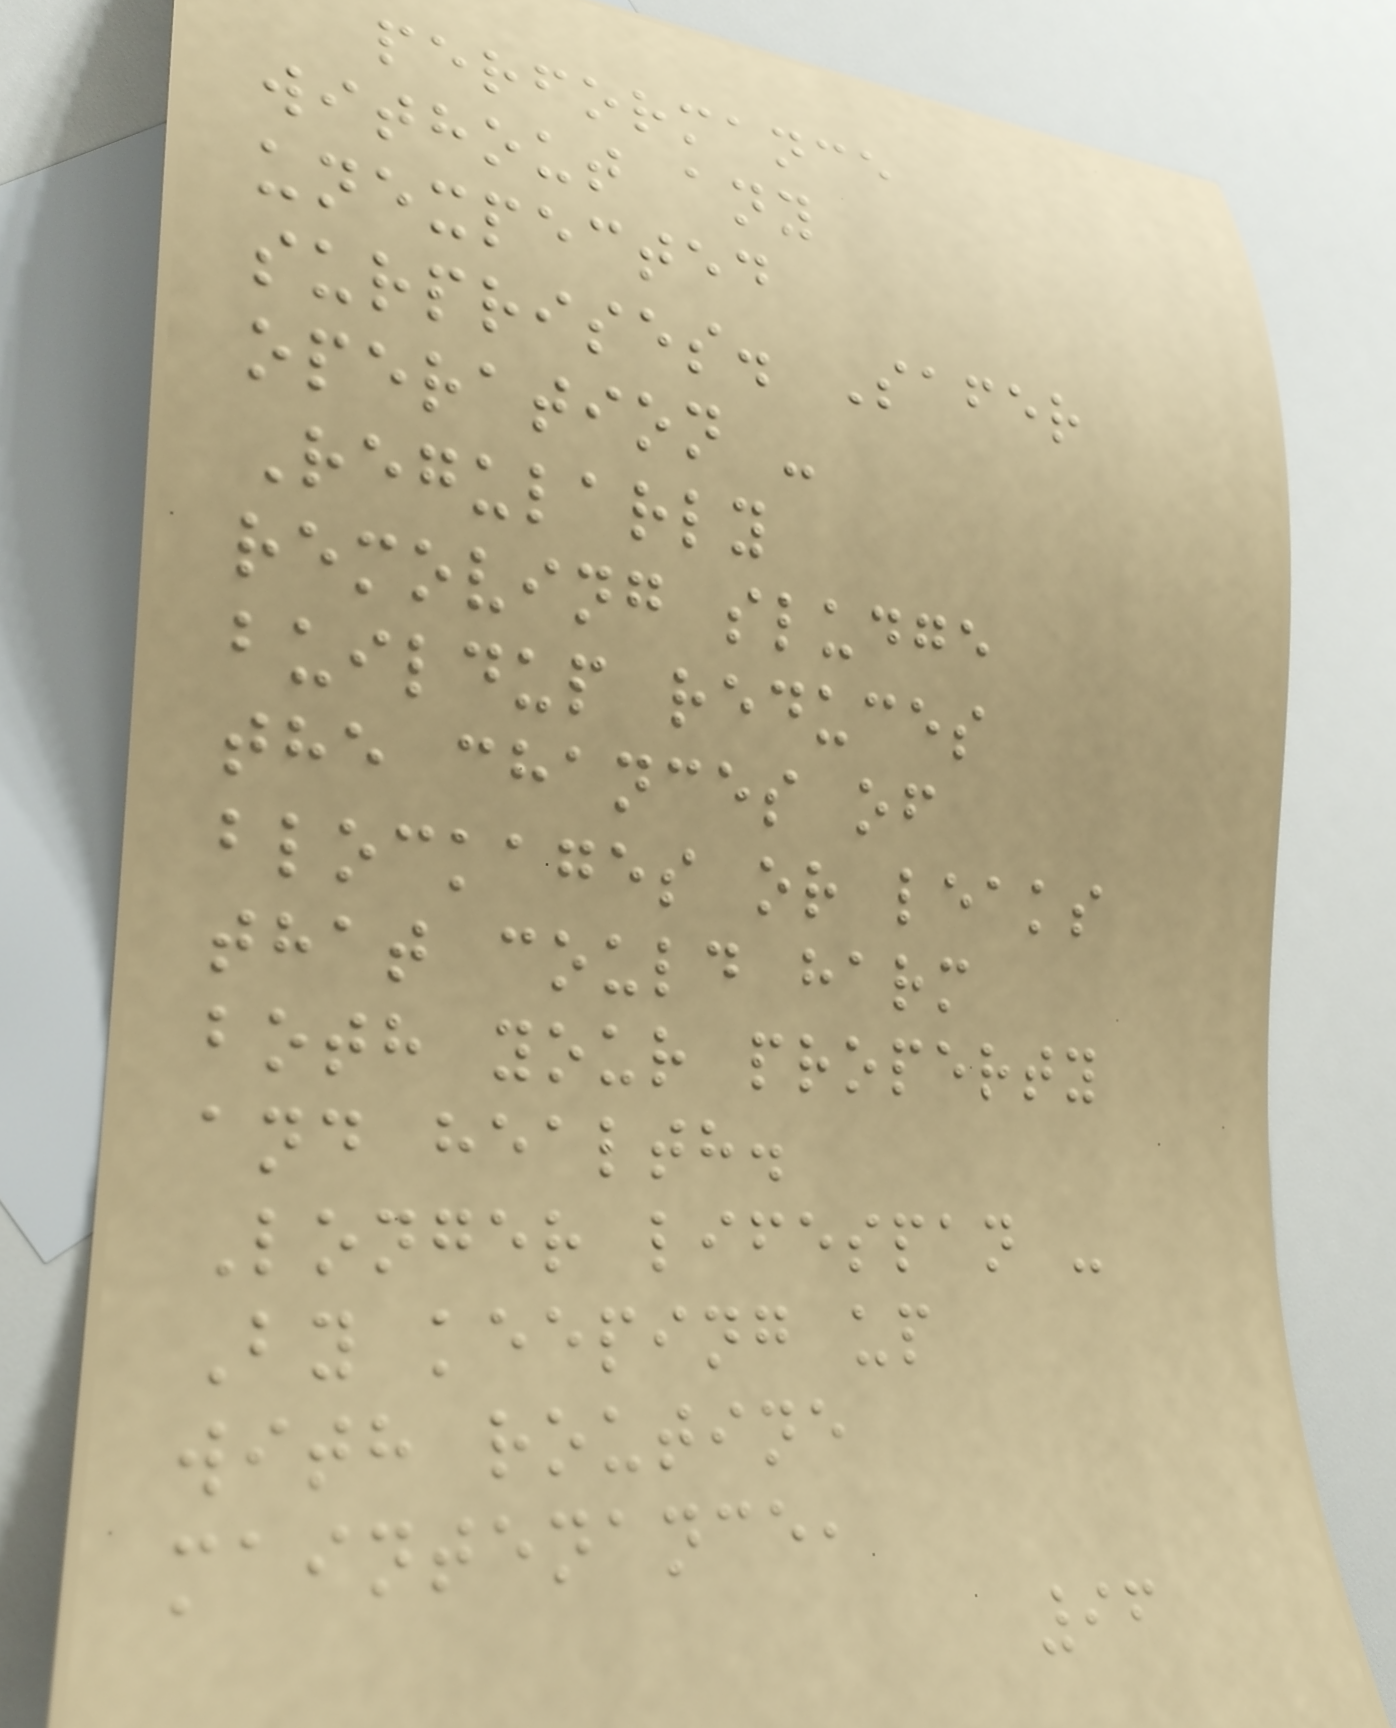performance
without any
unexpected
surprises. Safer
operation -
Regularly
removing sludge
buildup reduces
the chances of
blockages or leaks
that could harm
both your property
and health.
Longer lifespan -
By keeping up
with routine
maintenance,
96
